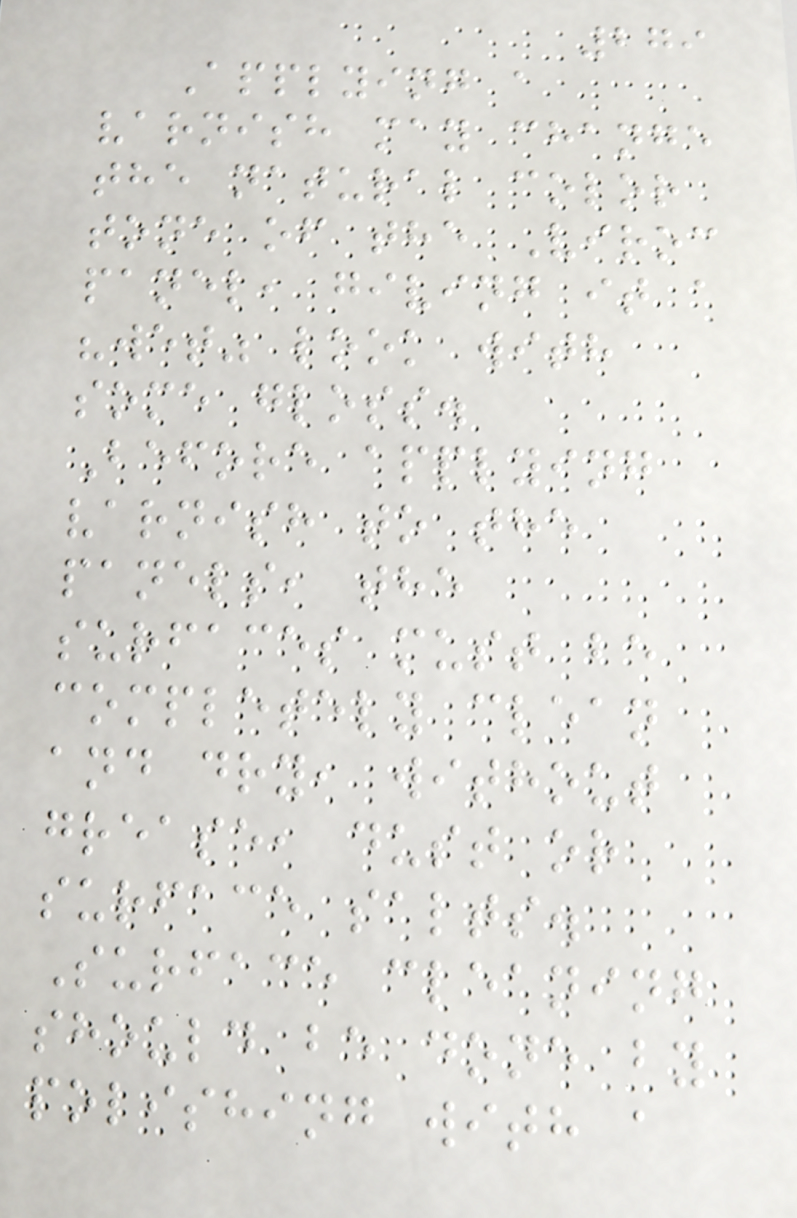279
Applying a
varnish may change
the natural color
tone of the Viroc
panel, giving it a
"wet" look with
some gloss.
Before applying
varnish to the
panels, the
surfaces must be
completely clean
and dry, without
grease, dust or
surface salts.
Surface cleaning
should be done by
polishing with a
